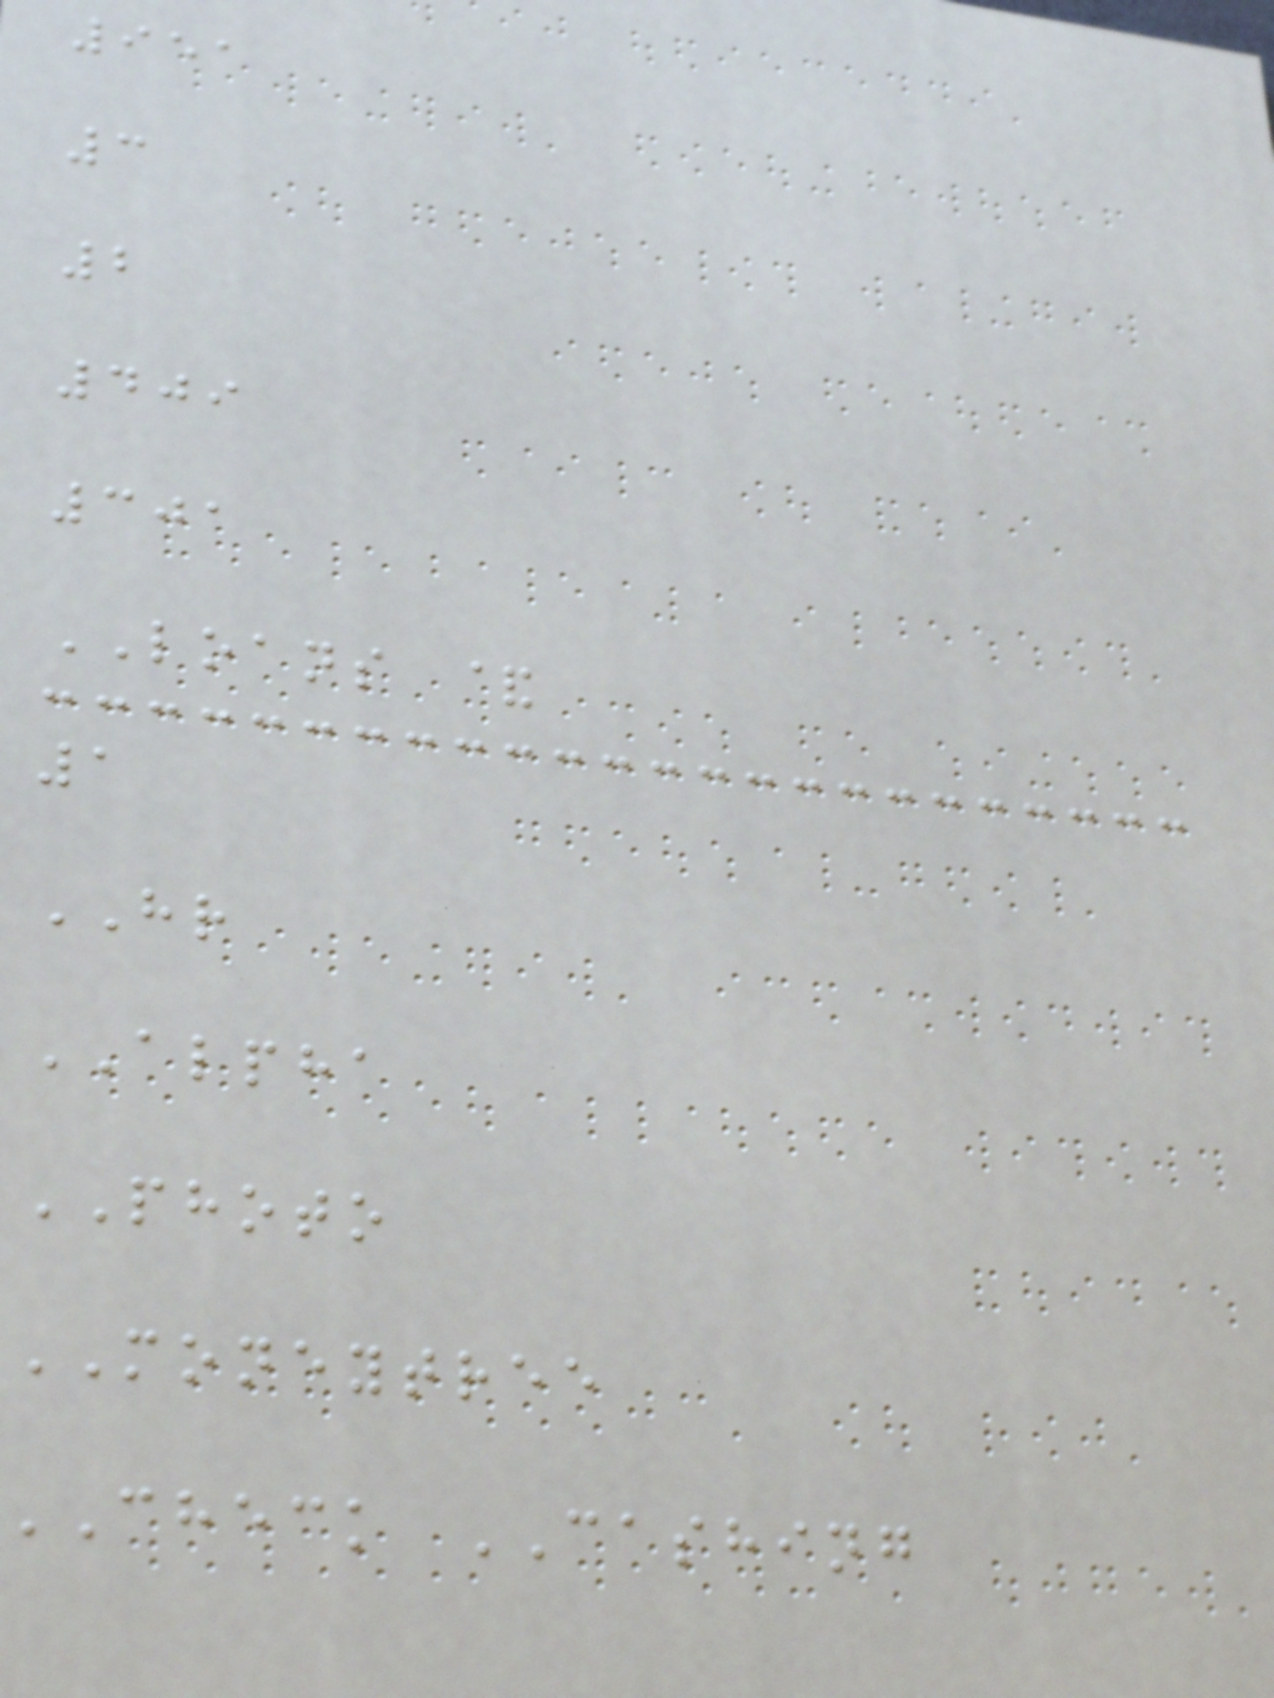951
3
2
409
301
LOANS &
1
HR
ALPHA
PHOTO
MONEYTREE
check CASHING
